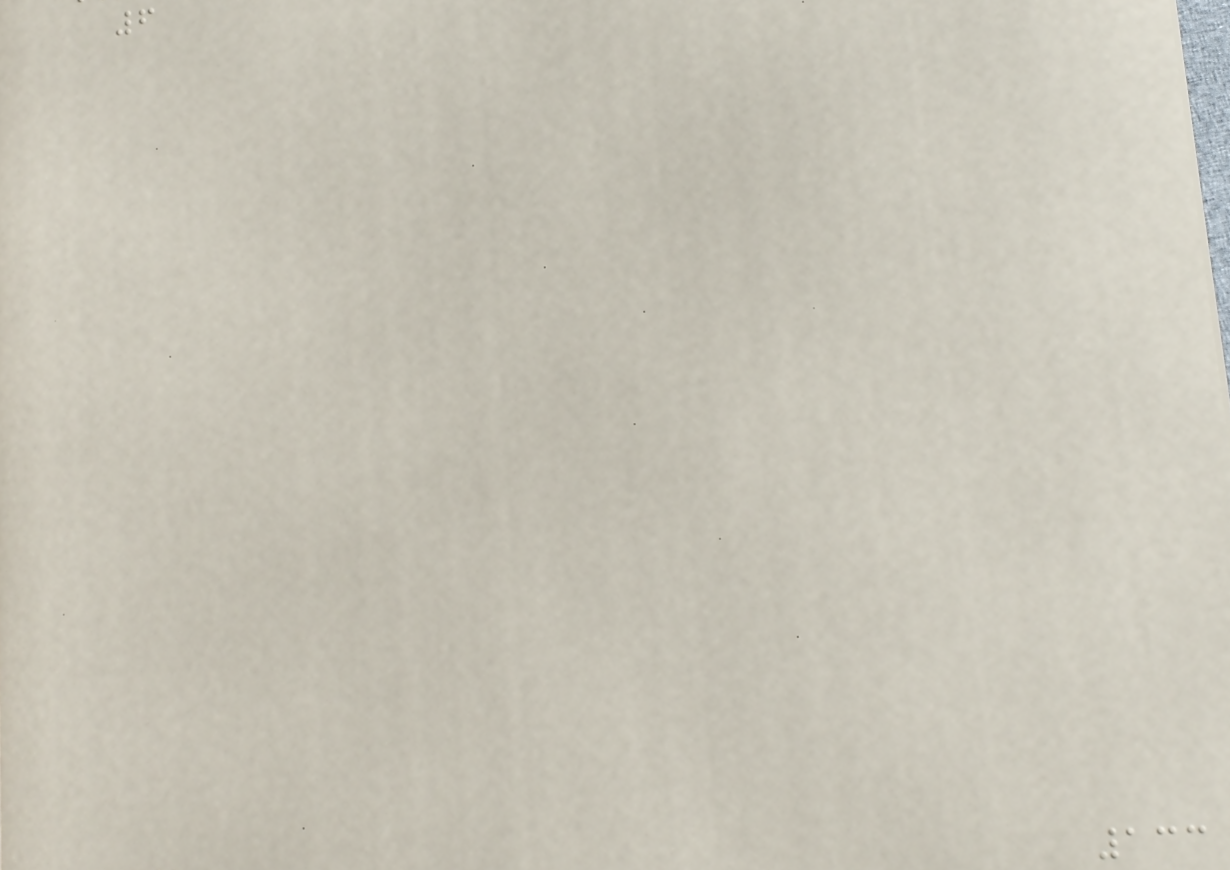6
133
